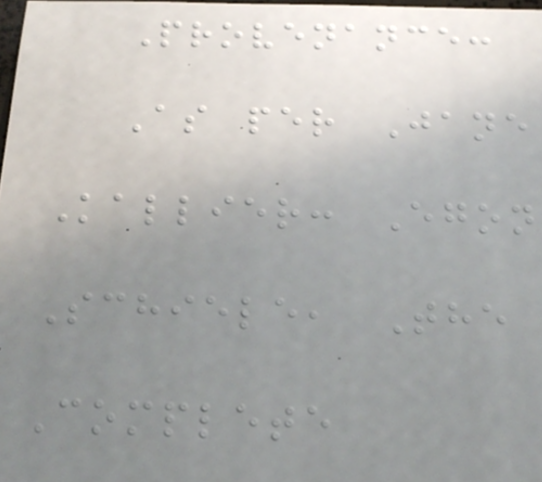Provenance:
As per Jane
Kallier: Egon
Schiele, The
Complete
